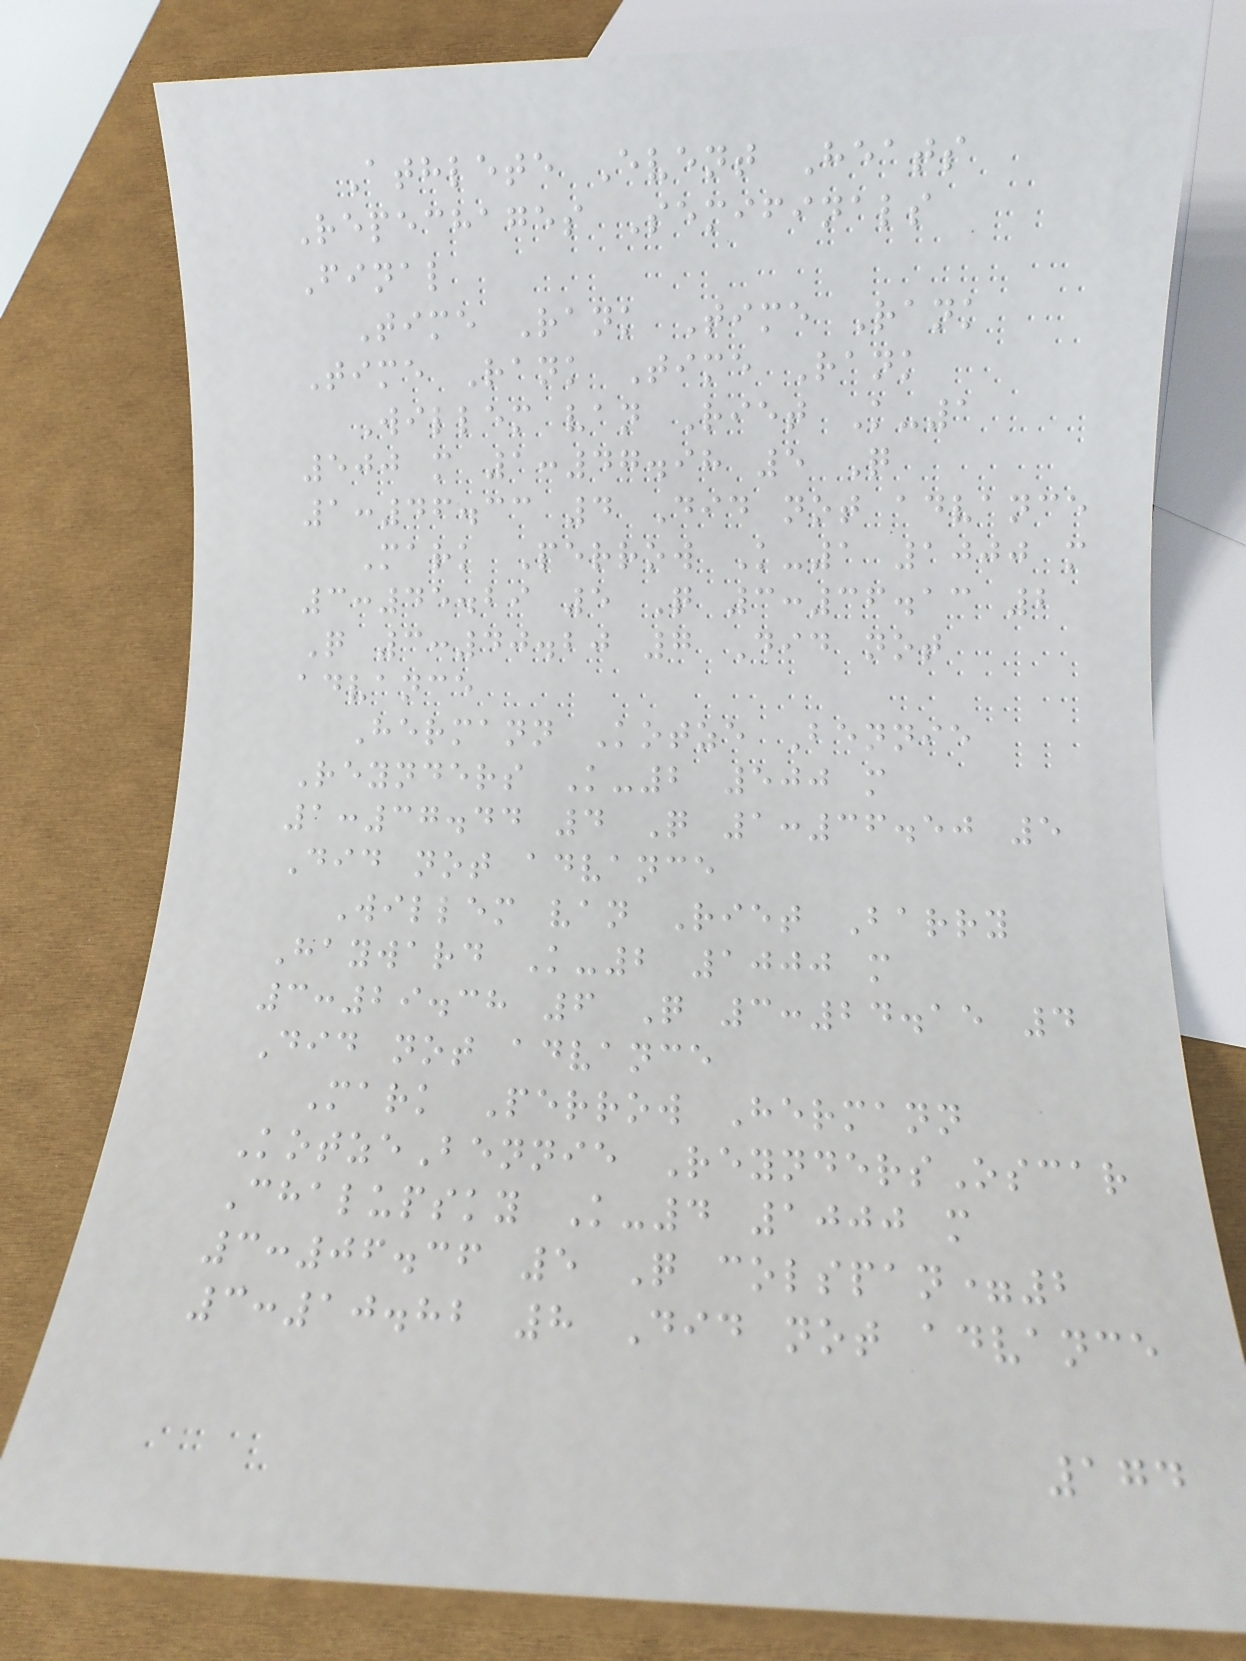Athlete Event Heats
Repechages Semifinals
Final
Time Rank Time Rank
Time Rank Time Rank
Willem van Riet K-1
500 m 1:47.98 5 Q
1:46.33 4 Did not advance
Mark Perrow K-1 1000 m
3:45.29 5 Q 3:36.13 2
Q 3:40.20 7 Did not
advance
Hermann Kotze Bennie
Reynders K-2 500 m
1:37.44 4 Q 1:36.50 5
Did not advance
Willem van Riet Barry
Hayward K-2 1000 m
3:29.38 6 Q 3:24.15 4
Did not advance
Mark Perrow Hermann
KotzeBennie ReyndersOscar
Chalupsky K-4 1000 m
3:06.36 5 Q colspan=2
3:10.82 8 Did not advance
174
